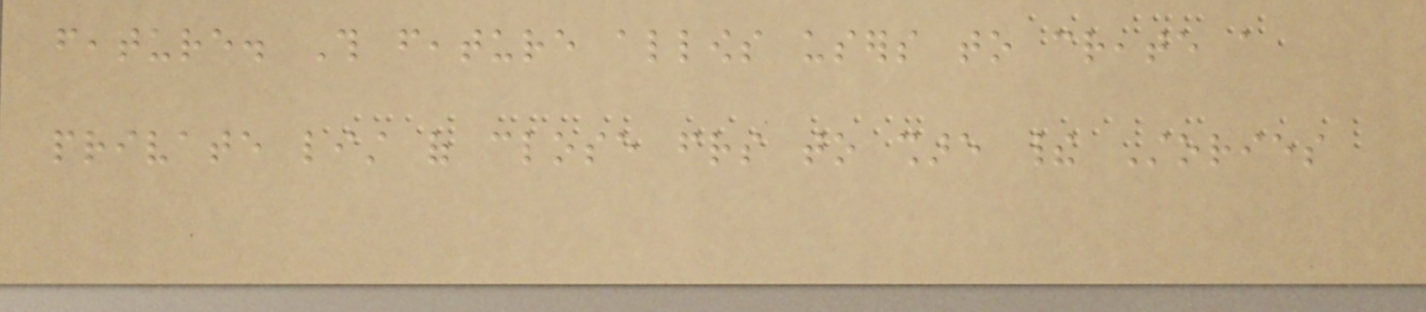feature. This feature allows users to create a
private list of close friends to share their Stories
